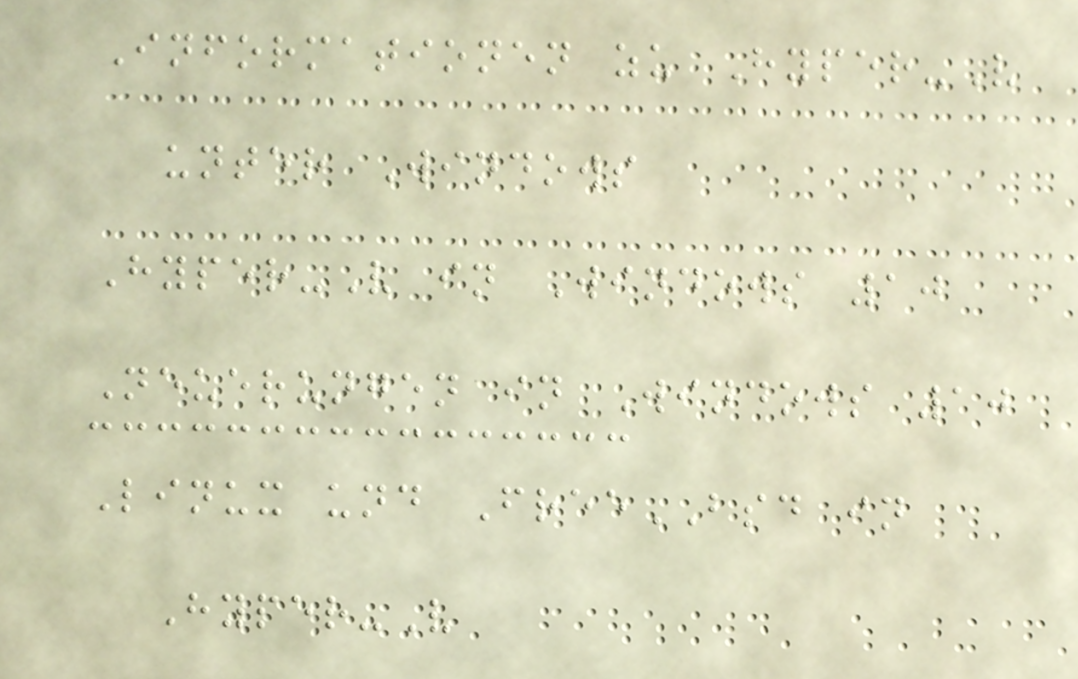Informationen zu Hyper-V
unter Windows
Hyper-V in Windows 10
Neuerungen in Windows 10
Linux und FreeBSD in
Hyper-V
